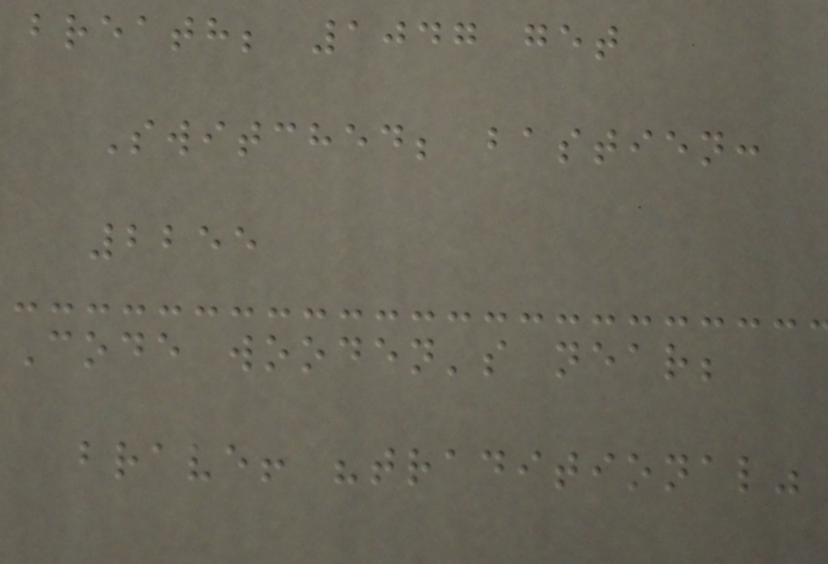breath; 1047 get
Switched; bastien:
2255
Code wooden's near;
brave! "traditional"
